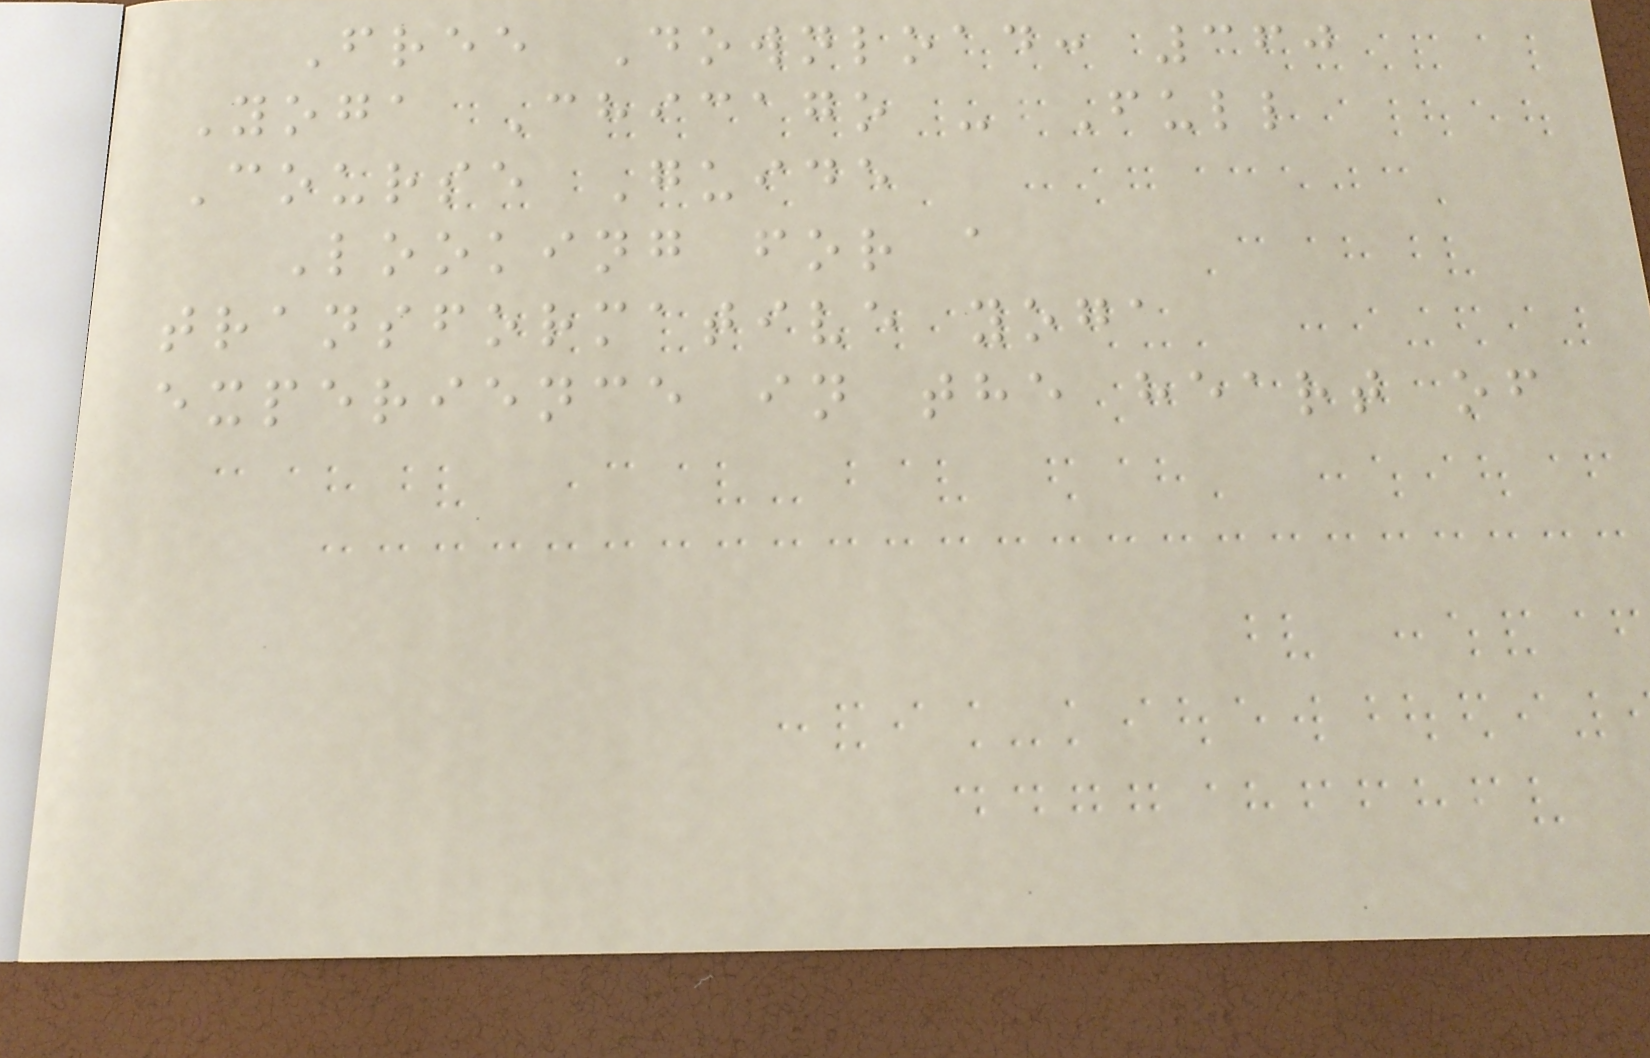Free Download: 360
Yoga Chicago - Full
Course Guide
Looking for a
transformative yoga
experience in the heart of
